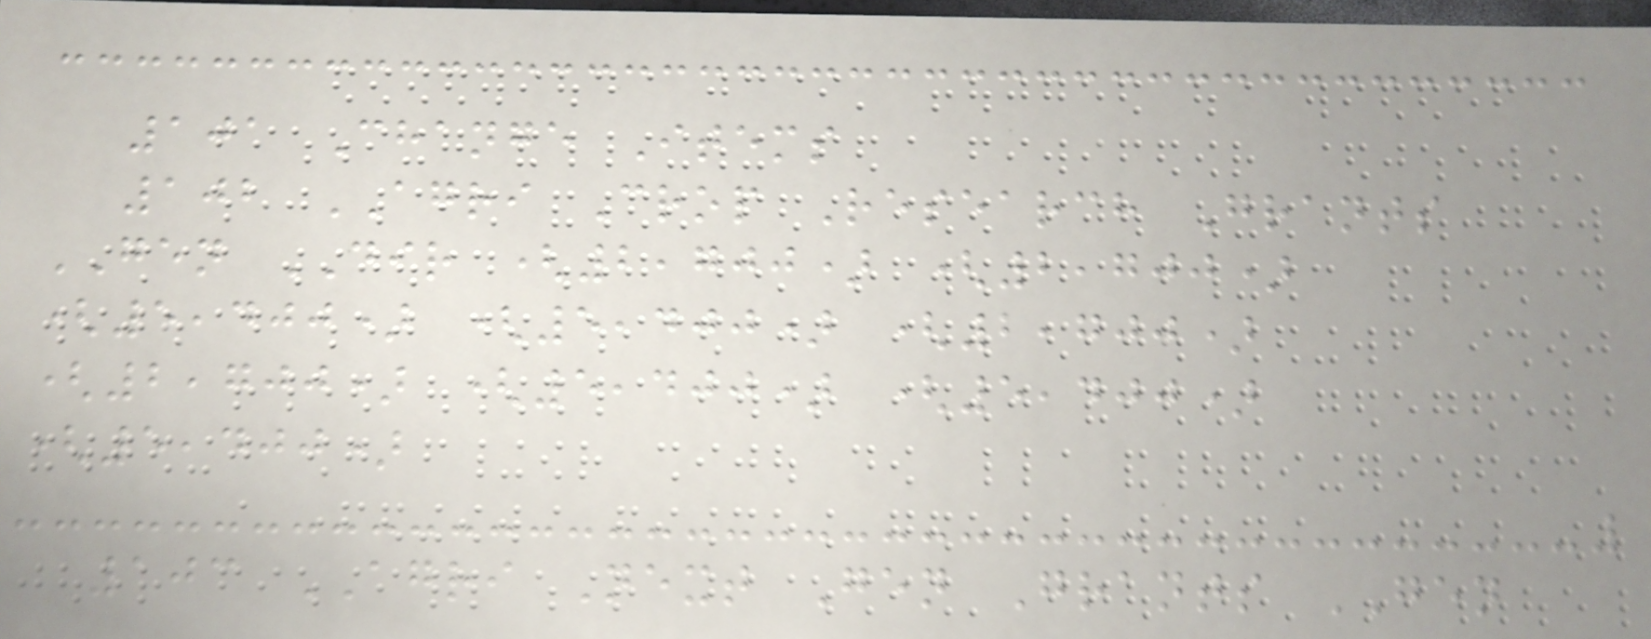101 Change Items
102 AGRI Crop Research Grants
GEN DIR (2,700) (2,700)
(5,400) (5,400) (2,700)
(2,700) (5,400) (5,400)
(5,400)
103 AGRI Next Gen Grants GEN
